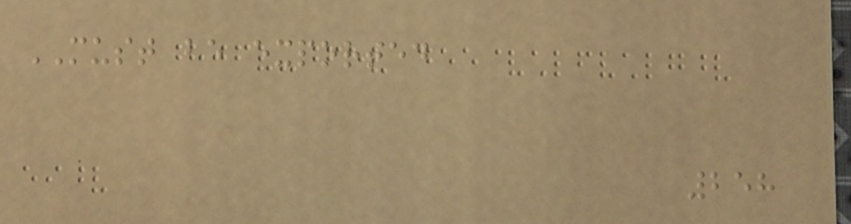MUST be exported
258
